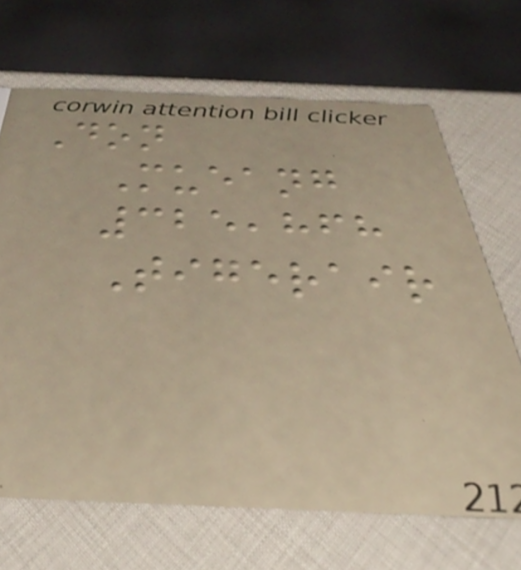Don
Mueang
325,868
Tigerair
